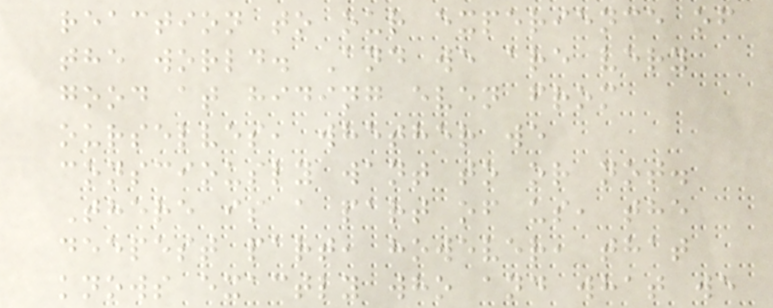reaction to our experience of
the world. And we are very
good at hiding even from
ourselves, whether we
consciously want to or not.
There is a part of us, the
deepest part, however, that
knows exactly who and what we
